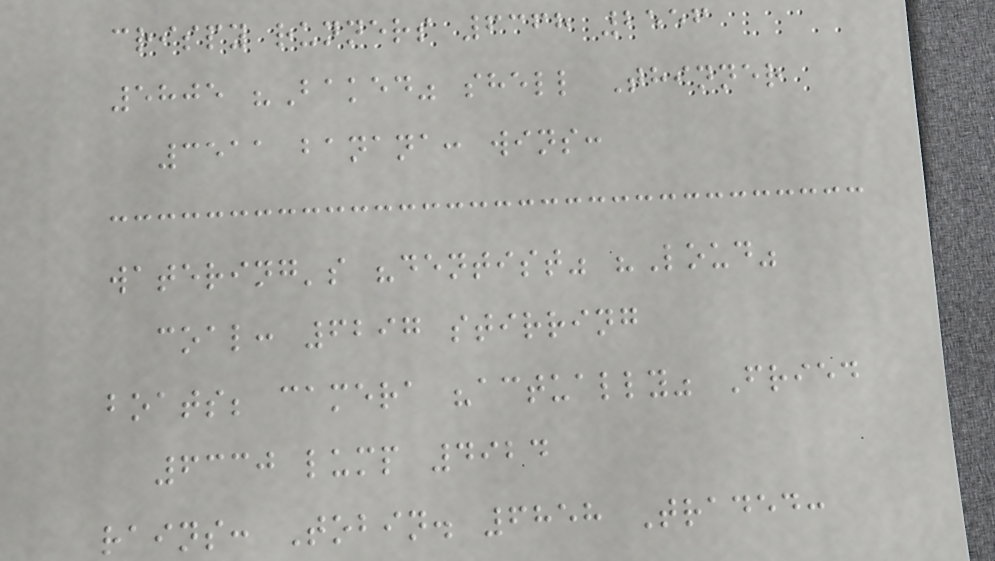crispy runners 6368 2556
5805 "Baked" shell Thinner
3511 banana: wins:
watering's "dentist" "Loud"
coal: 6297 stirring
boats; camera "actually" Fried
6330 lump 4924
rains: Tobin. 6858 Traded:
